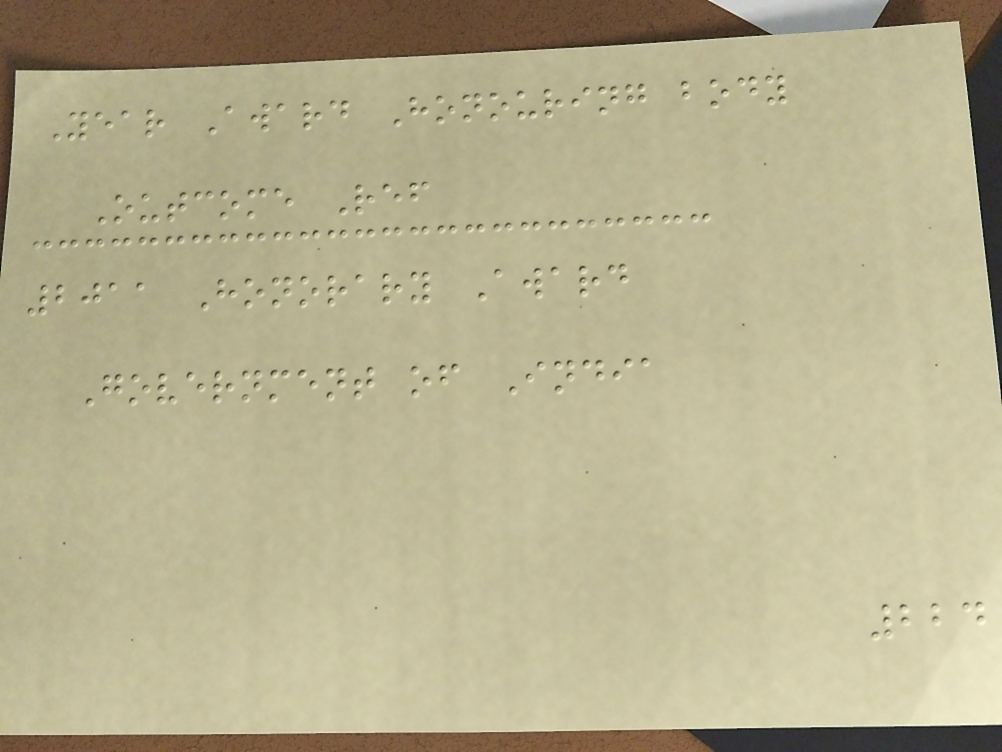Year Award Honouring body
Outcome Ref
2011 Honorary Award
Government of India
224
